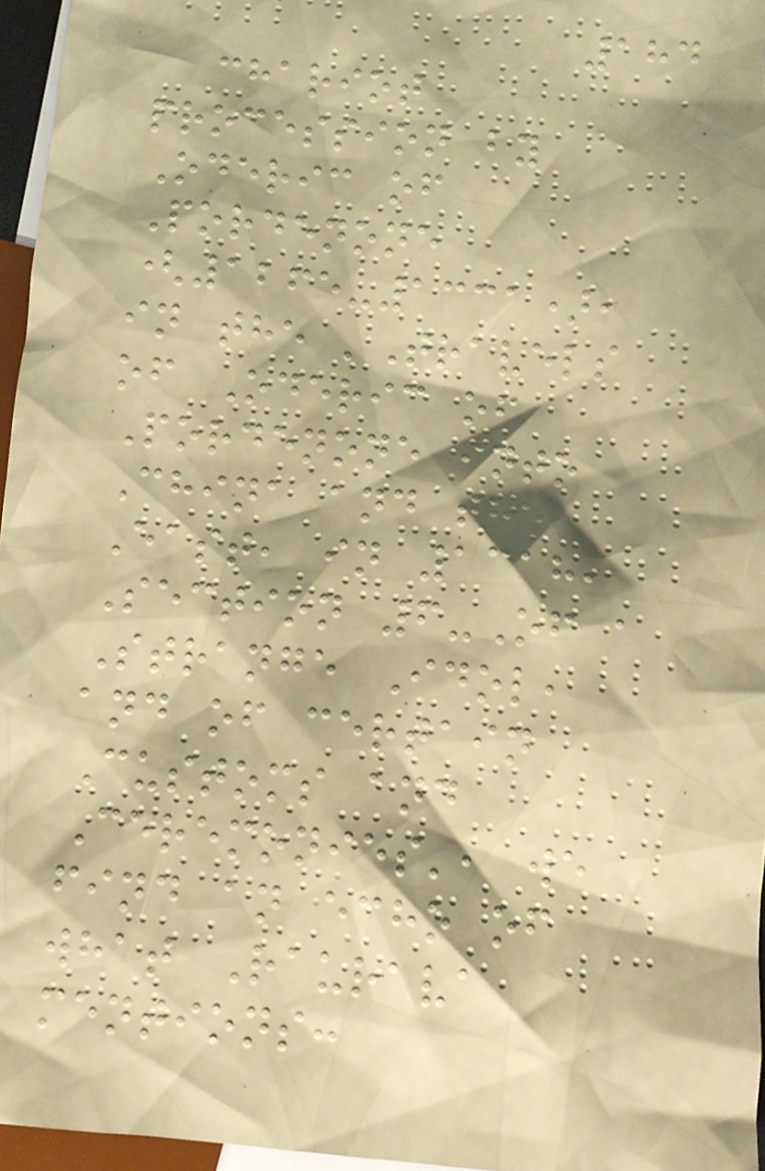184
chariot
procession by
Oderic of
Pordenone
(1265-1331),
in the 'Travels
of Oderic of
Pordenone into
China and the
East, in 1318,
Section 6-Of a
Strange Idol,
and of certain
Customs and
Ceremonies', we
find an echo of
what Raurava
mentions:
